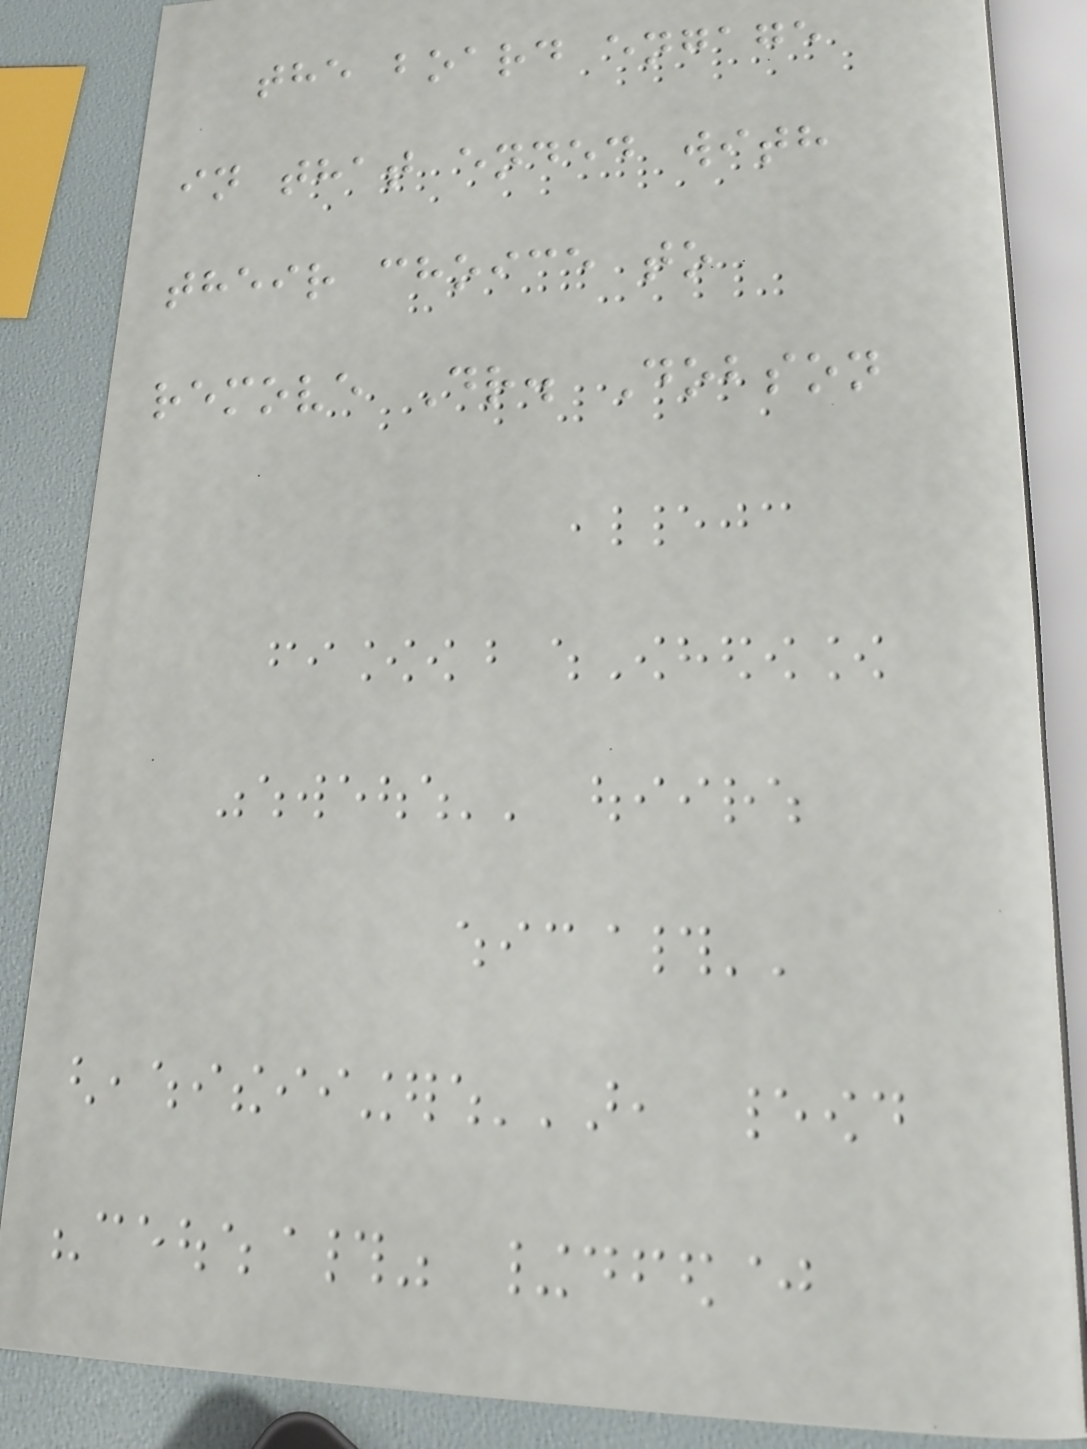the board engage
in that ended with
their choice to
remove Dr. Dobson
